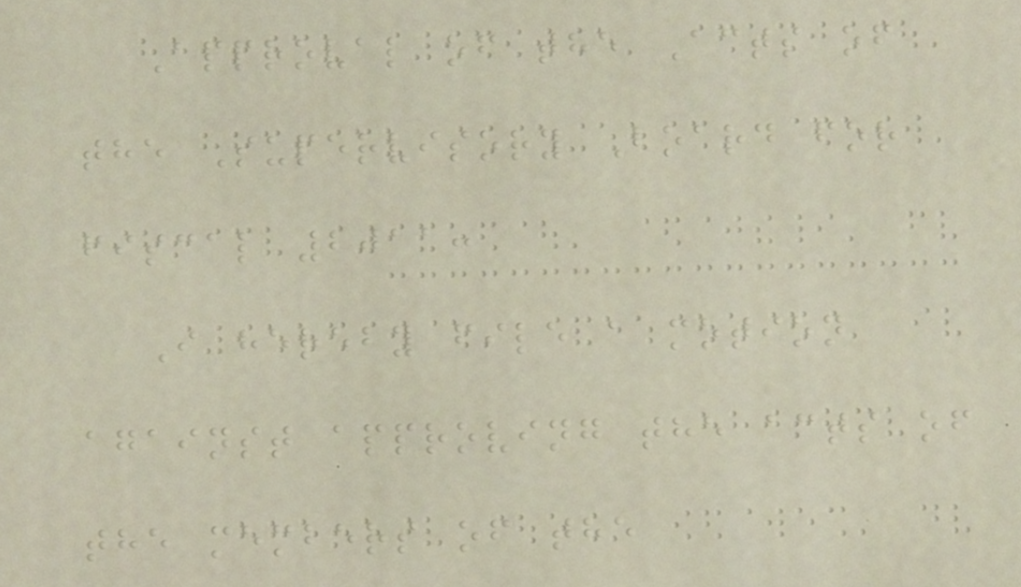Approval of the Acts of
the Supervisory Board for
fiscal 2011:
I hereby file a motion
against approving the acts of
the members of the
